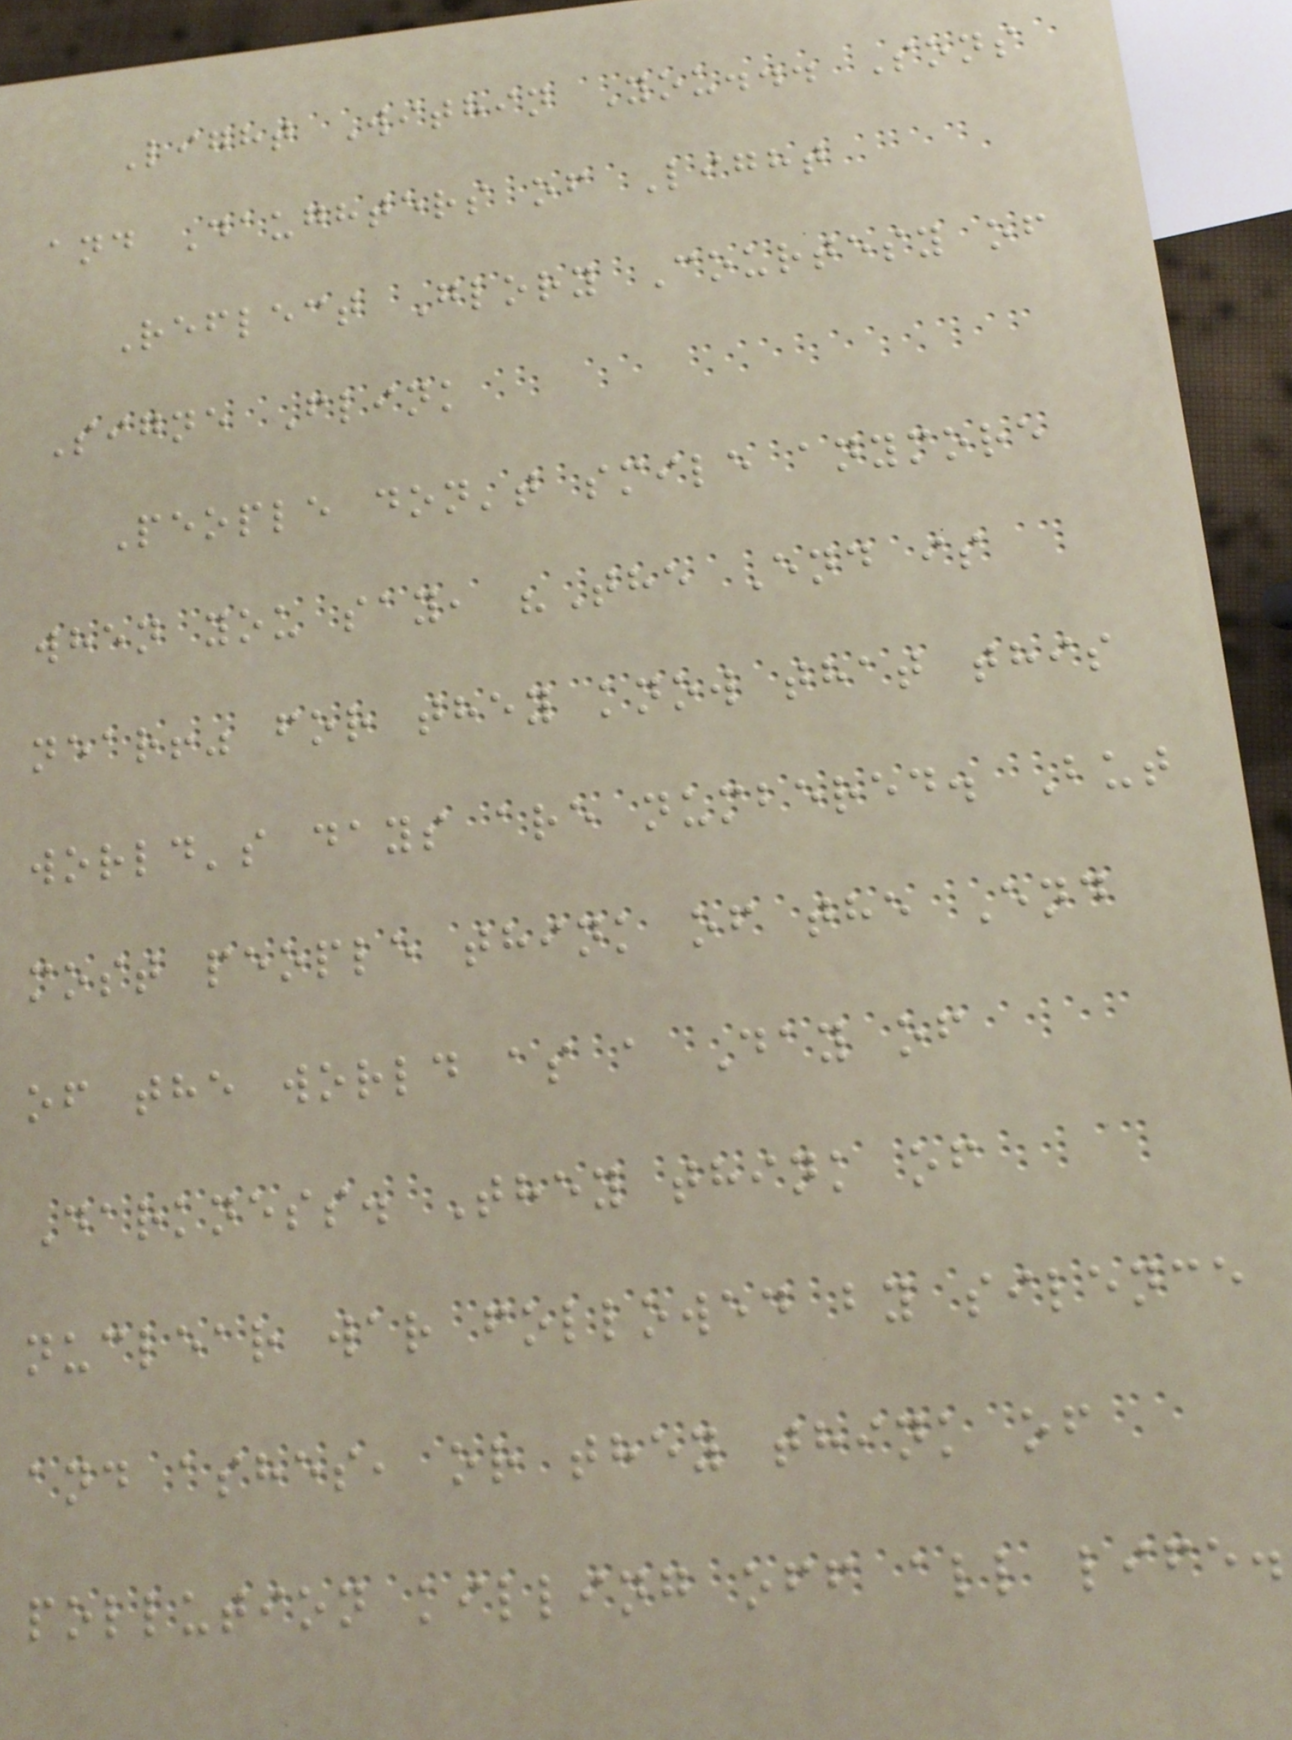Light Within You... Sons
and Daughters of Light
Reflect Glory Courtesy of
Signe Flink
People don't smile anymore
when you say, "The End is
near!" for they know that this
world's days are numbered. But
most people think of the End
of the world as a Day of
Darkness. They think of
nuclear war followed by silence
and ashes, or they think of
pollution killing off all life.
